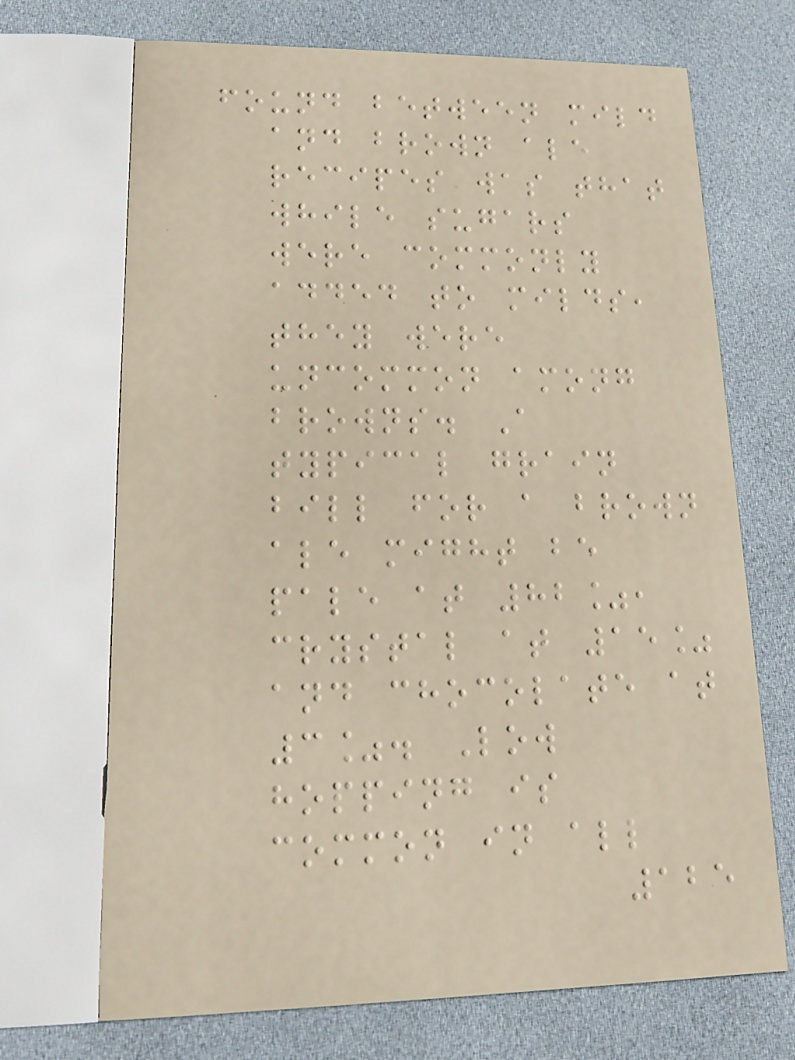found between mild
and brown ale
recipes was that
while sugars
were commonly
added to milds,
they were
uncommon among
browns. A
typical grain
bill for a brown
ale might be
pale at 82%,
crystal at 15%
and chocolate at
3%. Low
hopping is
common in all
125
